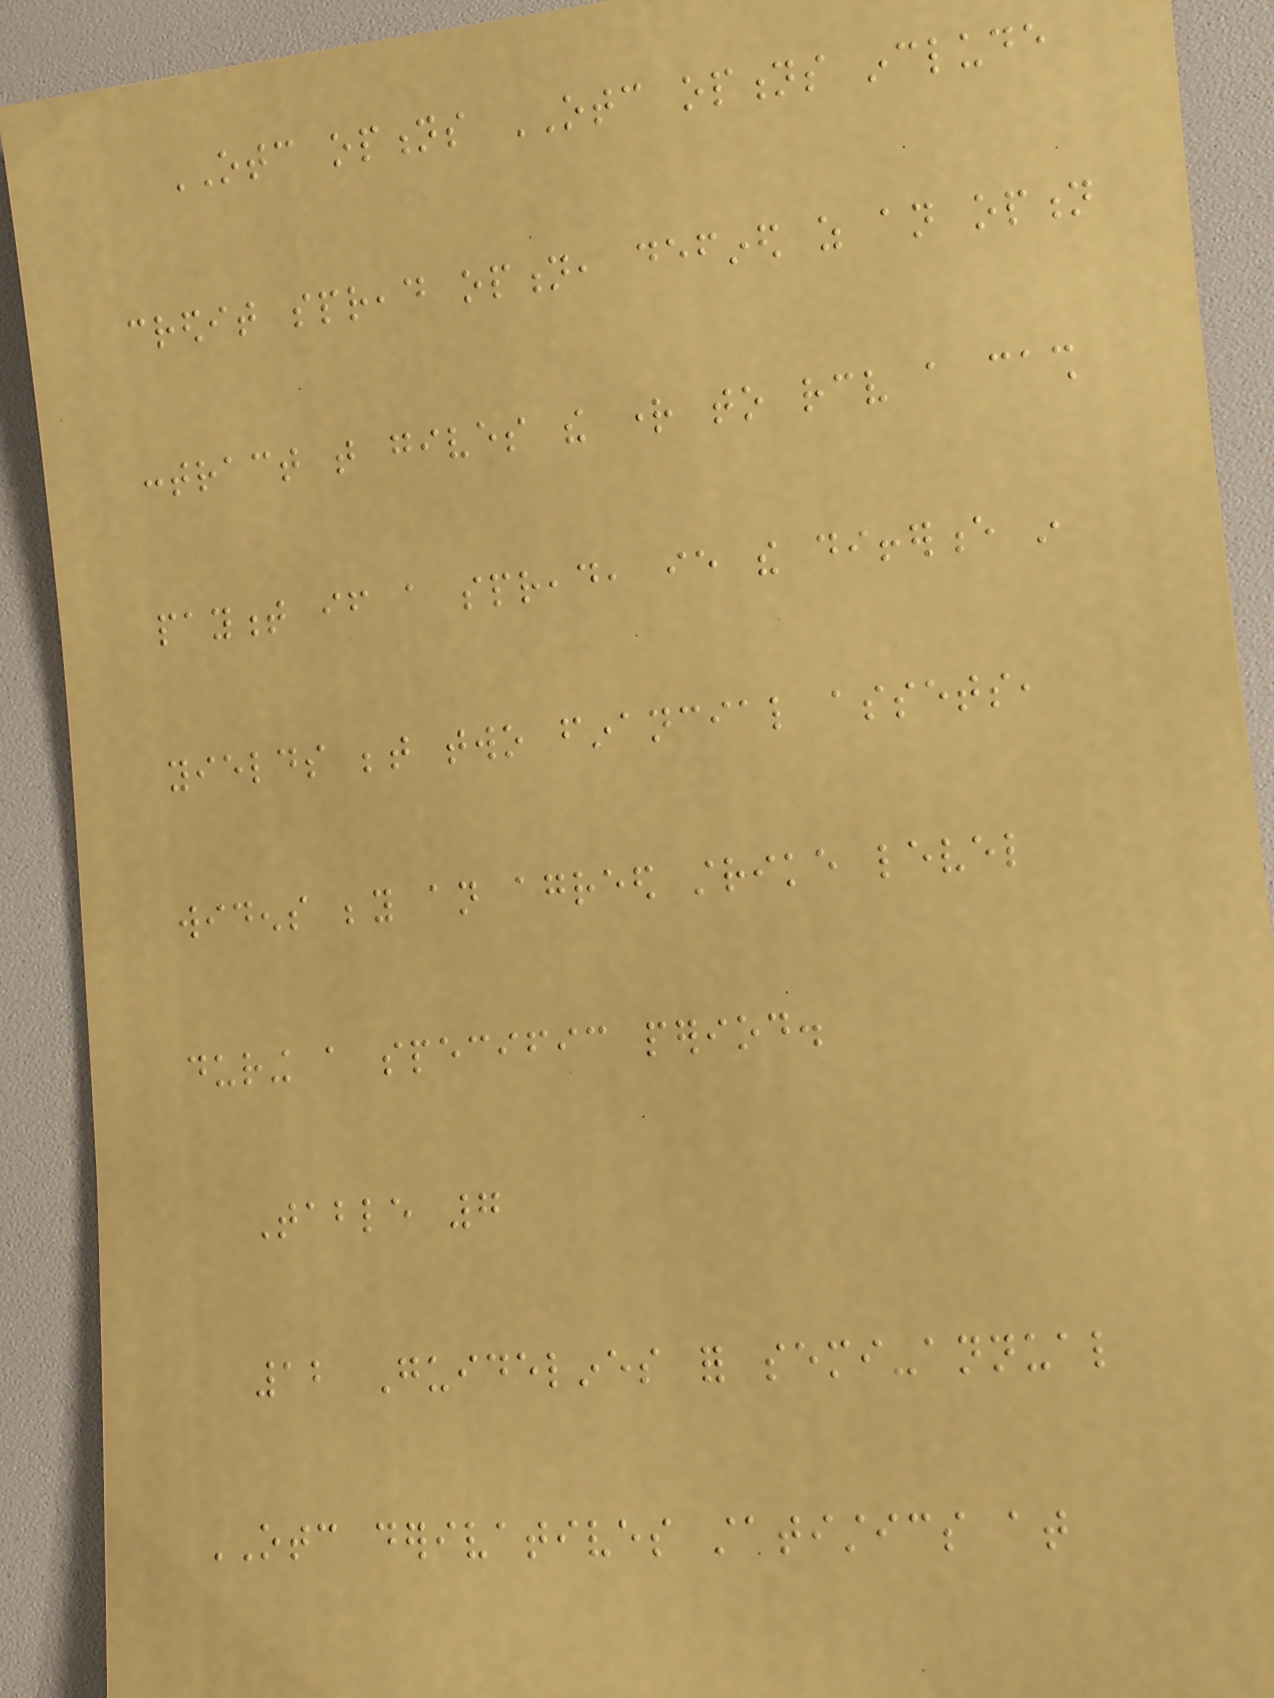OTC options OTC options include
credit spread option, defined as an option
contract that gives the right to receive a cash
payment if a spread, ie the difference in
yields between two financial assets,
widens beyond an agreed strike level
during a specific period.
Table 7
12 Guidelines for semi-annual
OTC derivatives statistics at
